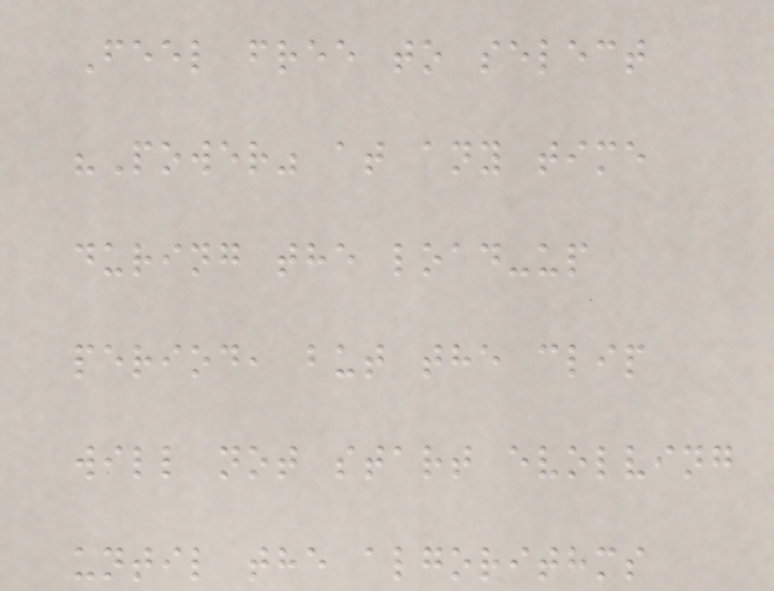Feel free to select
"Power" at any time
during the load-up
period, but the clip
will not start evolving
until the algorithms
